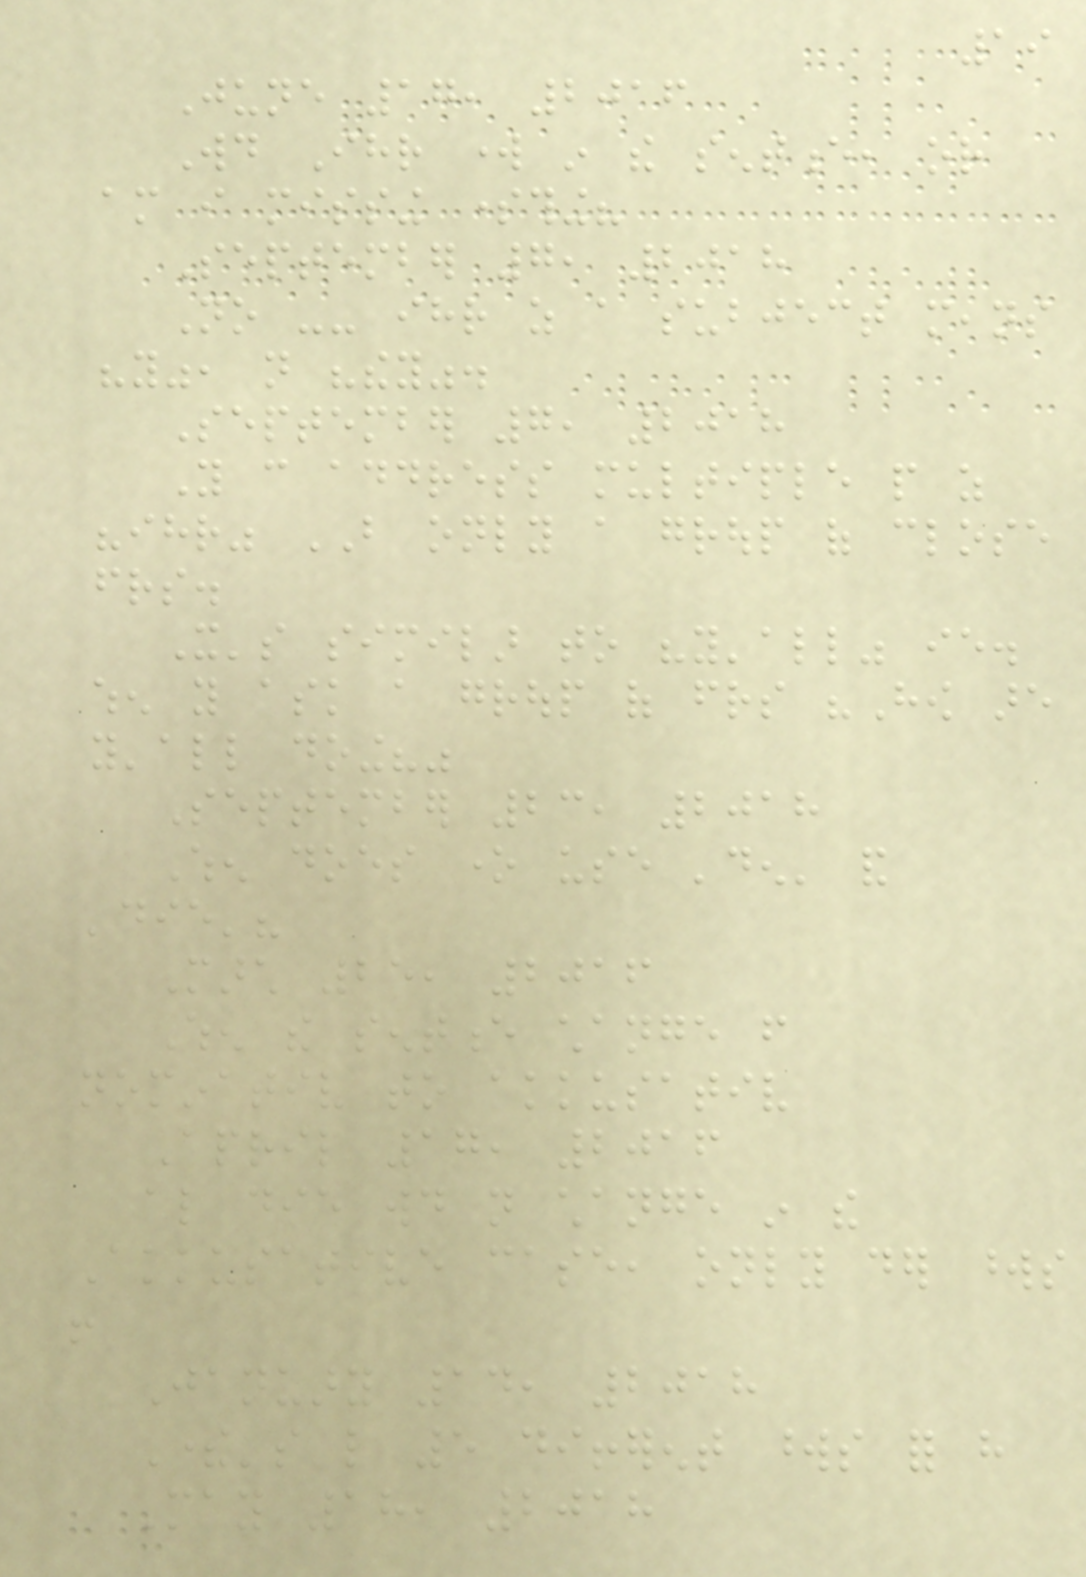19
June 17, 2016
Would Ihr work in the sentence, or
am i missing something?
September 7, 2018
No -- ihr as a subject means
"you", not "they".
September 7, 2018
You can address multiple people as
"ihr" BUT only a group of close
friends.
It's similar to "y'all" ie.
when you ask a group of friends "How are
y'all doing?"
September 23, 2018
When does one use 'den' and
'die'?
March 25, 2016
When the sentence change from
nominativ to akkusativ
April 17, 2016
also die would not change in the
Akkusative case, only der words
!
January 14, 2018
There's like 5 different words for have
May 18, 2018
